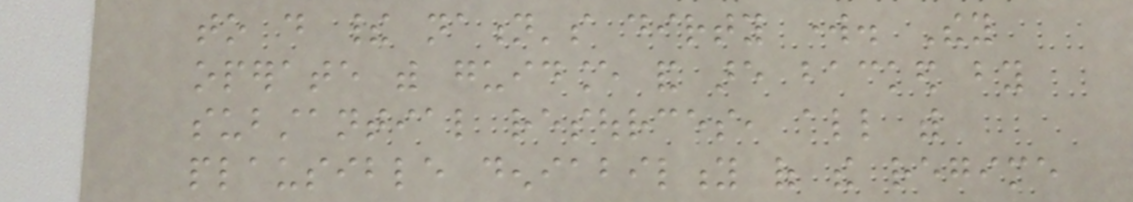to do their nation's dirty work. They
operate with guidance and are backed by
substantial resources, all with
plausible deniability of the regime
